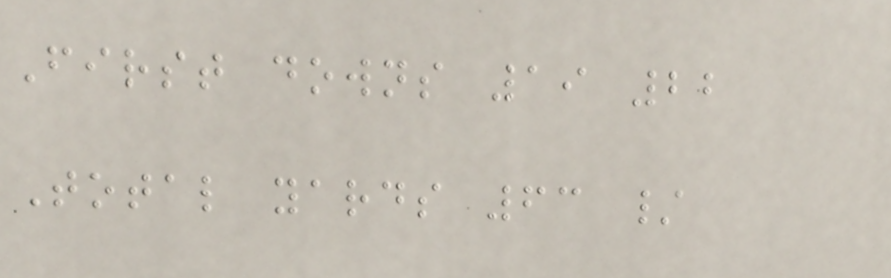First downs 19 22
Total yards 63 /
